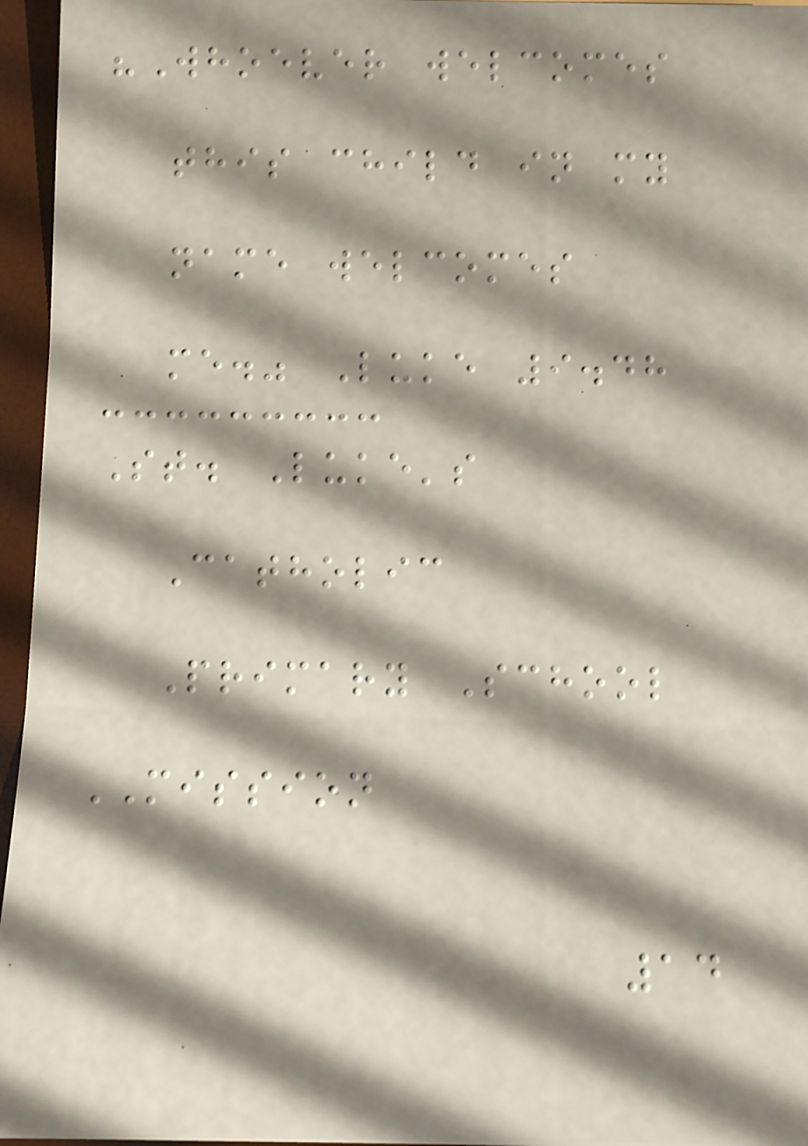"Whoever welcomes
this child in my
name welcomes
me." Luke 9.48
St. Luke's
Catholic
Primary School
MISSION
14
